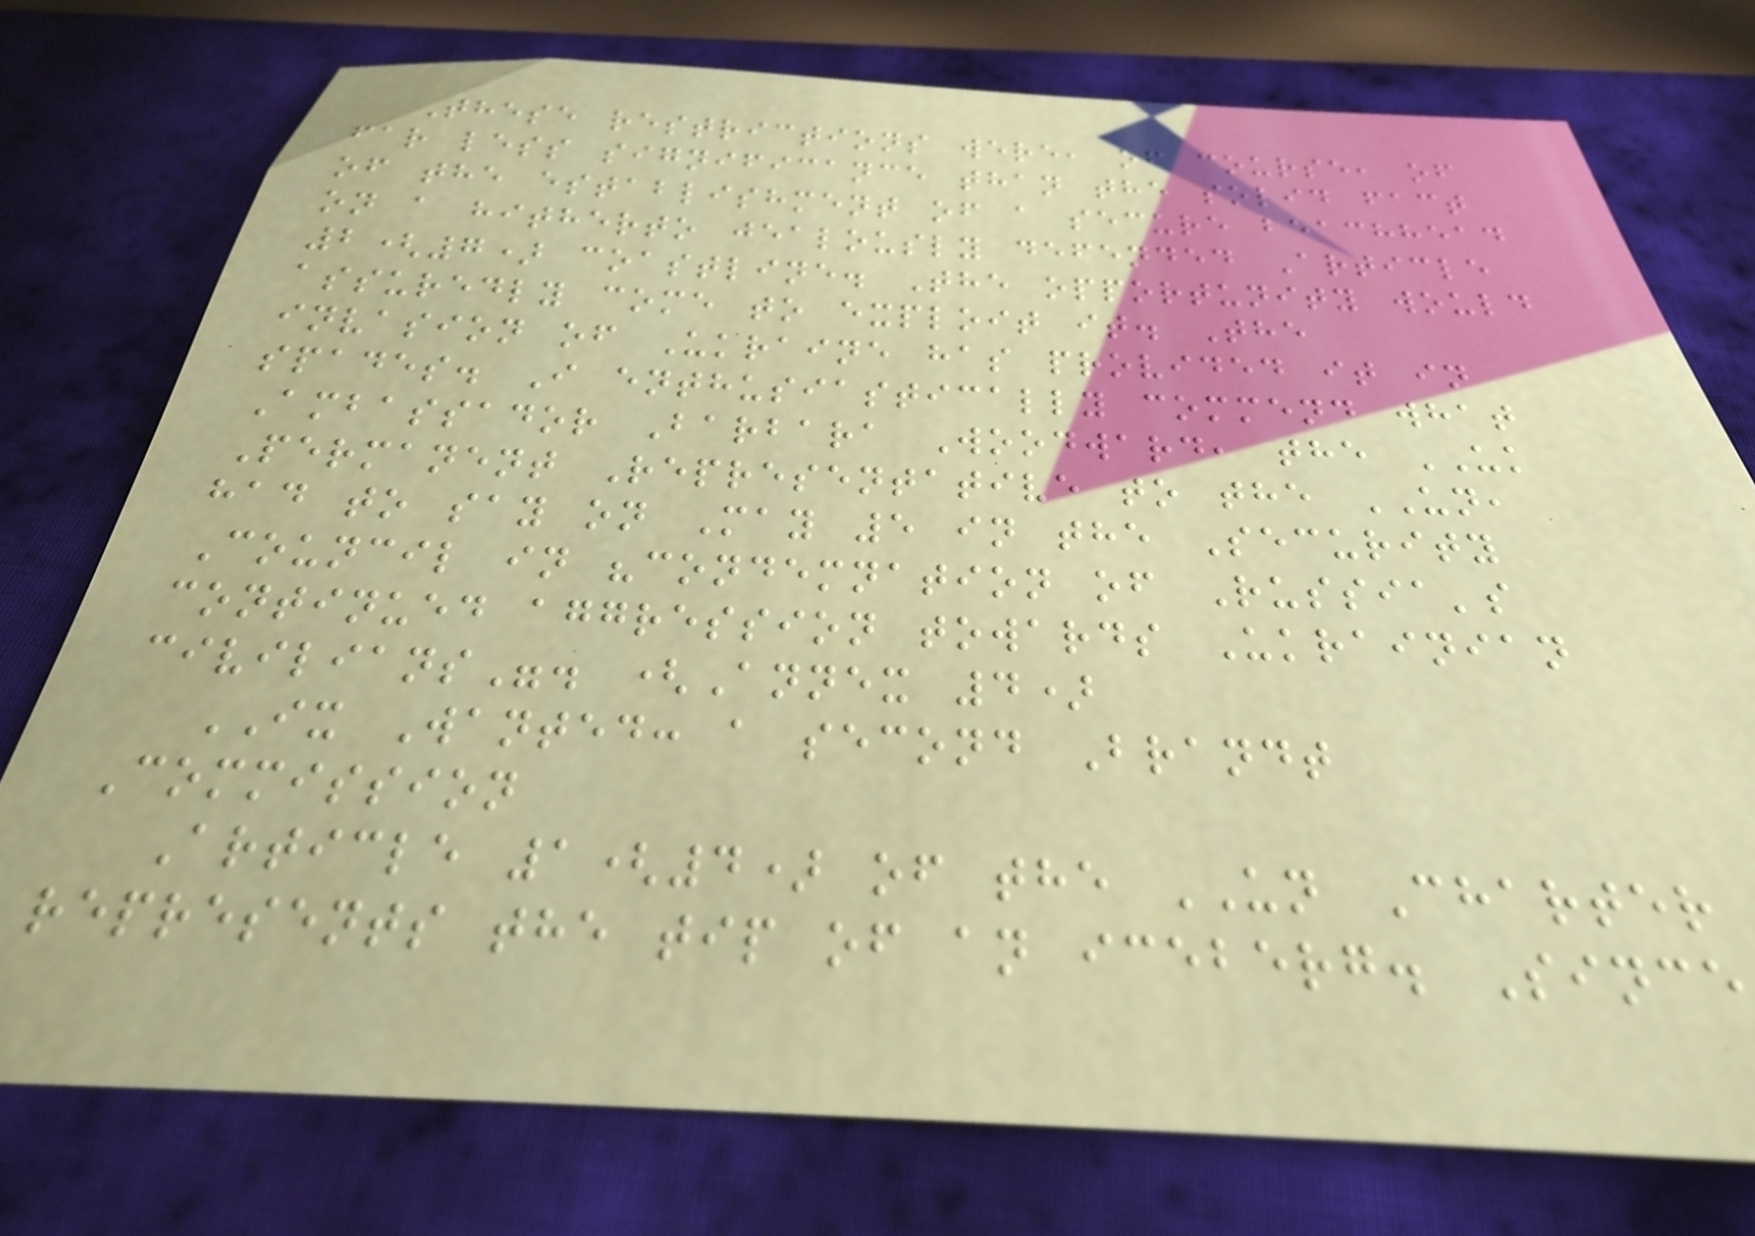These restrictions were, of course, of
far less significance than the solid fact
of the establishment of a secure beachhead
on a hitherto jealously defended Article
2(7) coastline. The opportunity would
assuredly come to exploit it. The
invasion of Ukraine has provided it in
spades. I enthusiastically commend what
Ambassador Barbara Woodward, the UK
Permanent Representative to the UN,
had to say on May 5 in the Security
Council in "condemnation of Russia's
continued aggression towards Ukrainian
civilians". (Annex 4)
IX Wanted: a second Brandt
Commission
Article 1(4) of the UN Charter
represents the tip of an iceberg. Since
